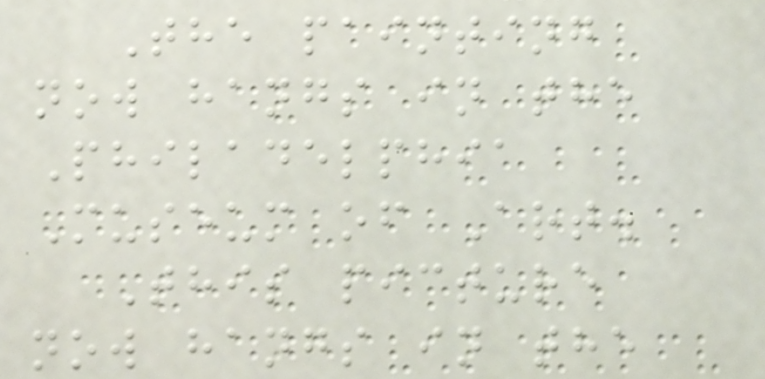The painting
now hangs in the
Philadelphia
Museum of Art.
This picture
now hangs in the
